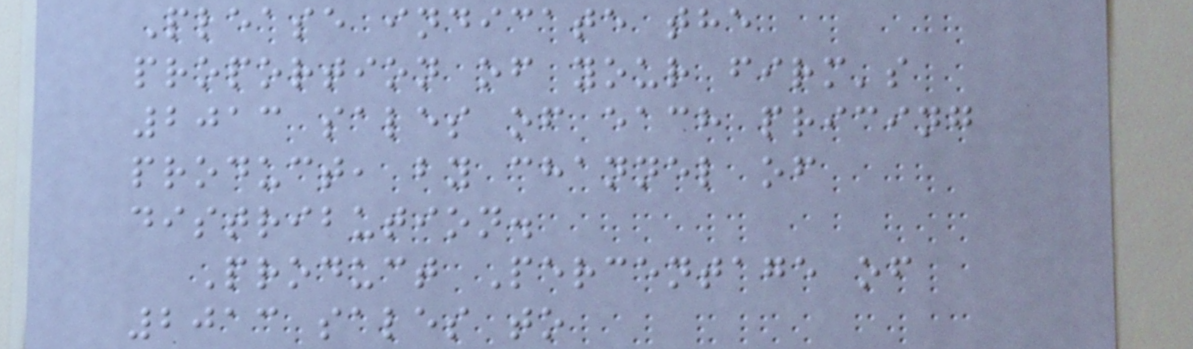Please indicate the
proportion of your firm's
2013 sales of each pricing
product, by channel of
distribution.
Product Percentage of
2013 sales to
